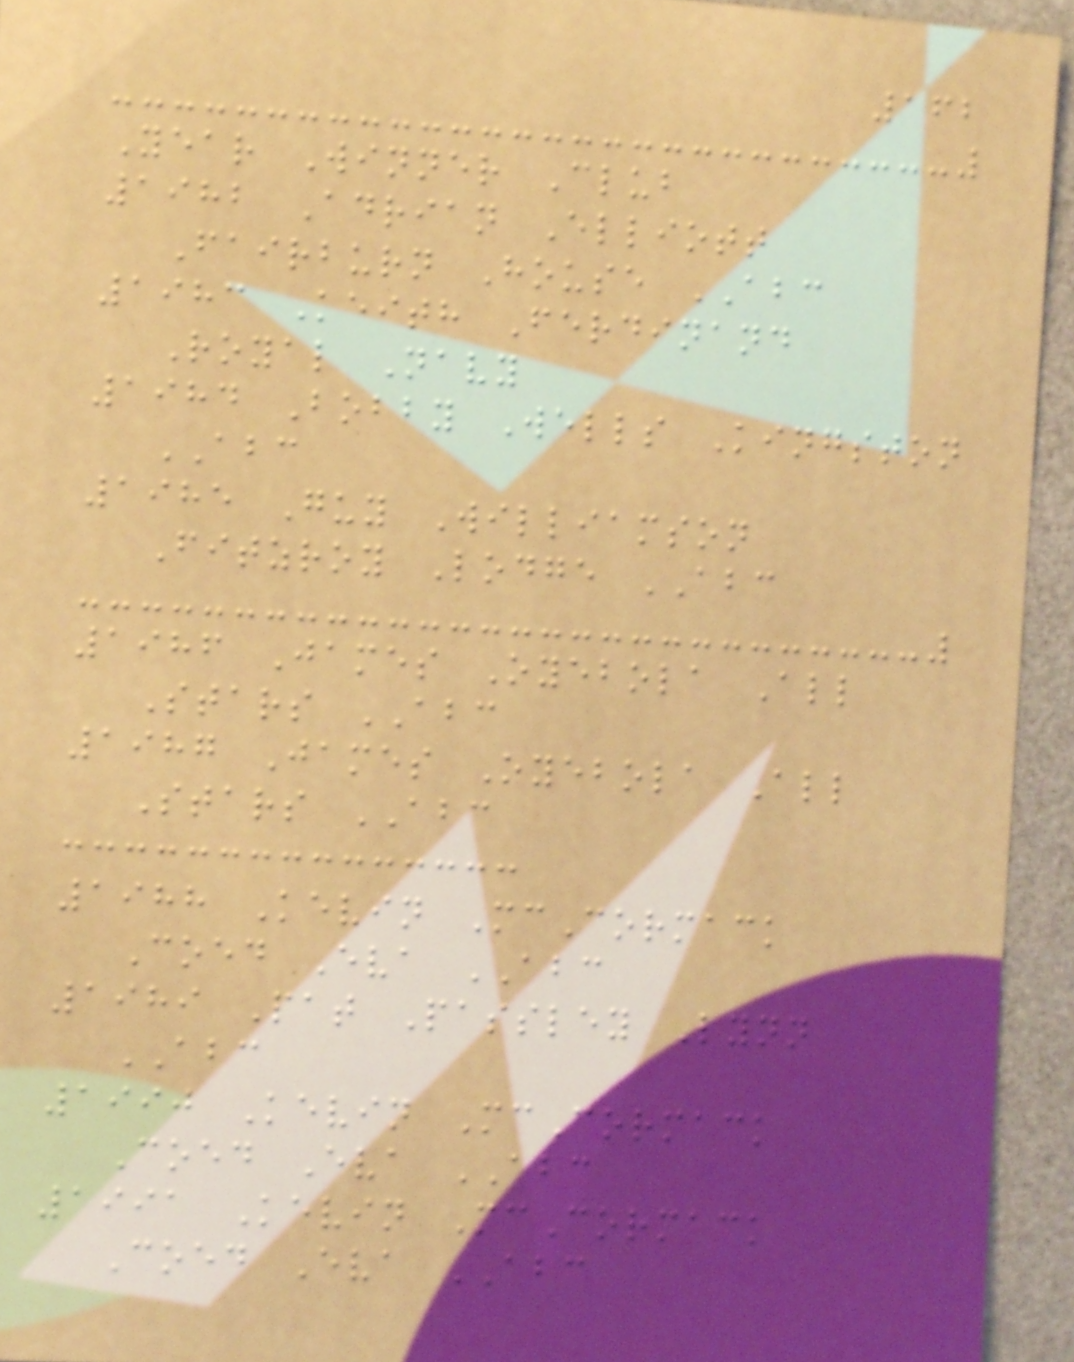162
Year Winner Club
1982 Adrian Elliott
Fairburn House ABC
1983 Keith Ferdinand
Royal Navy
1984 Bobby Wells Kingston
ABC
1985 Guy Williamson
Fitzroy Lodge ABC
1986 James Oyebola All
Stars ABC
1987 James Oyebola All
Stars ABC
1988 Kevin McCormack
Coed Eva ABC
1989 Pat Passley Lynn
ABC
1990 Kevin McCormack
Coed Eva ABC
1991 Kevin McCormack
Coed Eva ABC
